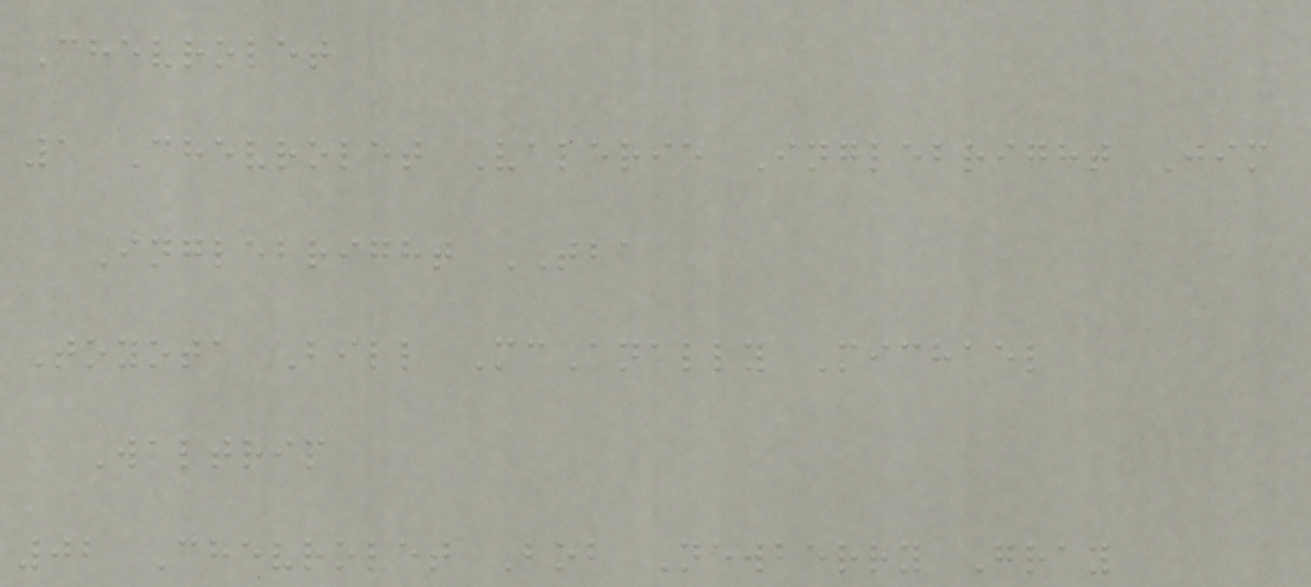Chevrolet
1 Chevrolet Valerie Inglebright Jim
Inglebright TBA
Toyota Bill McAnally Michael
Waltrip
02 Chevrolet Bob Newberry Gray
